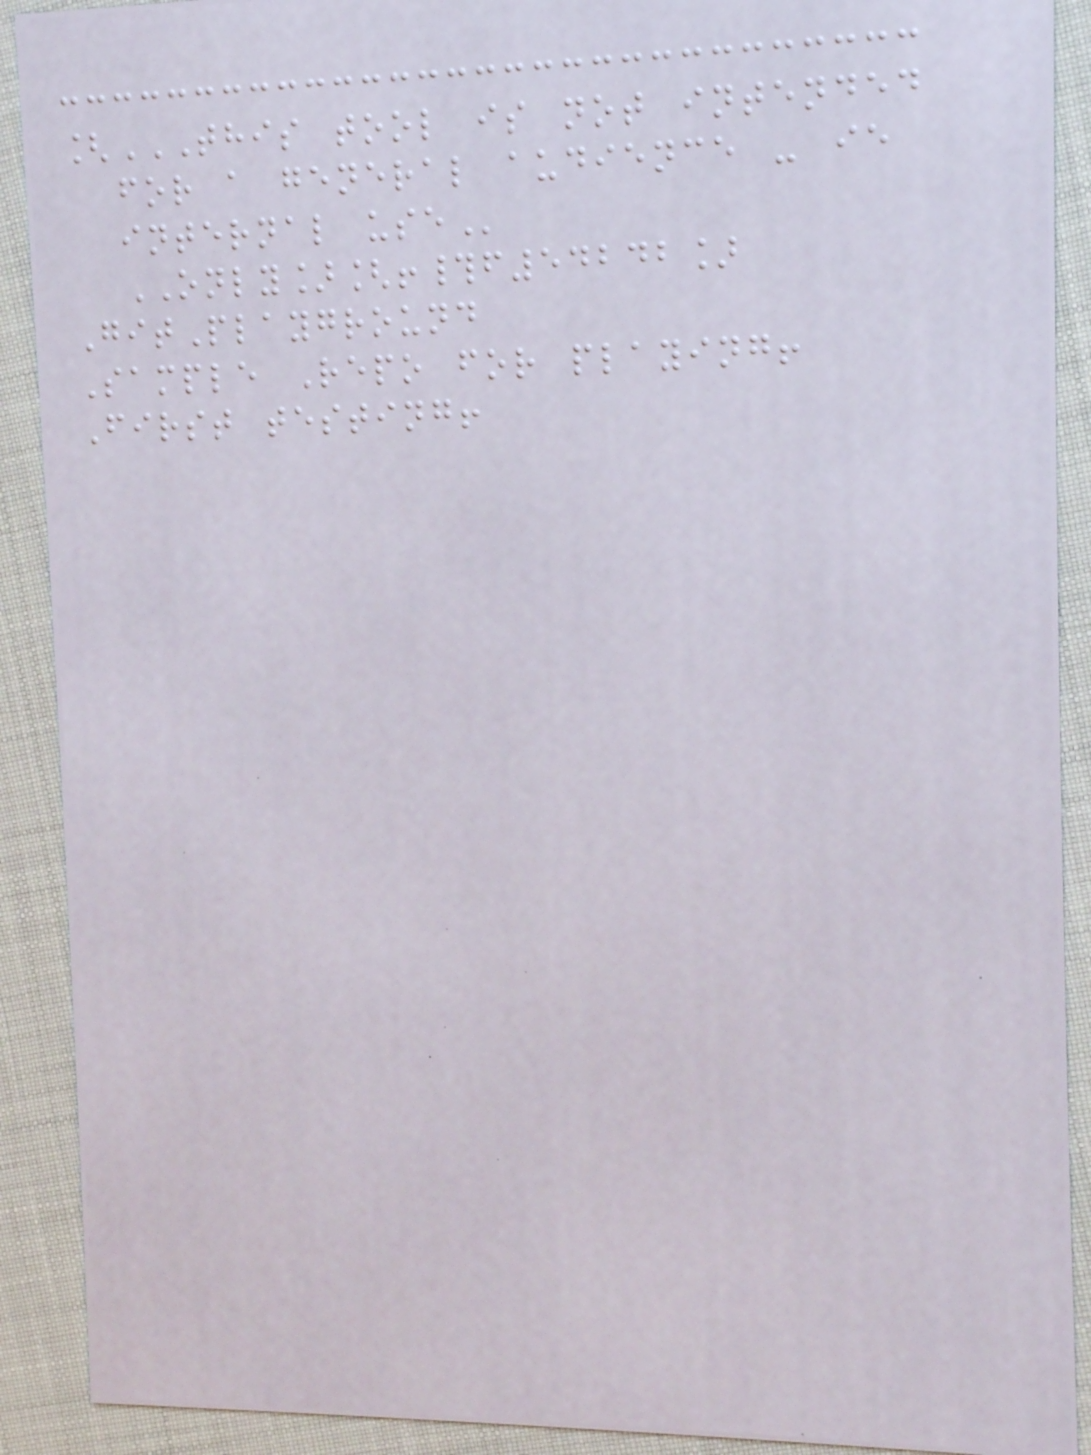[THIS TOOL IS NOT INTENDED
FOR A GENERAL AUDIENCE - IE
INTERNAL USE
ONLY][!#f54242]
GitPlayground
Sample Repo for playing!
First testing!
